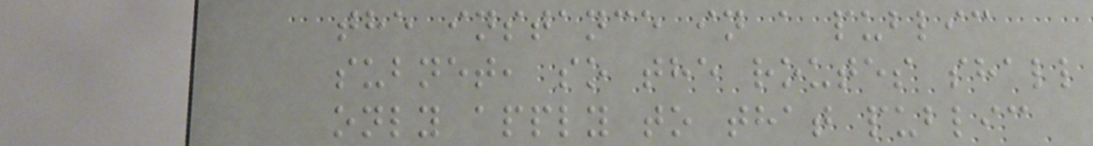the instance in a public
subnet, so the routes shall
only apply to that public
